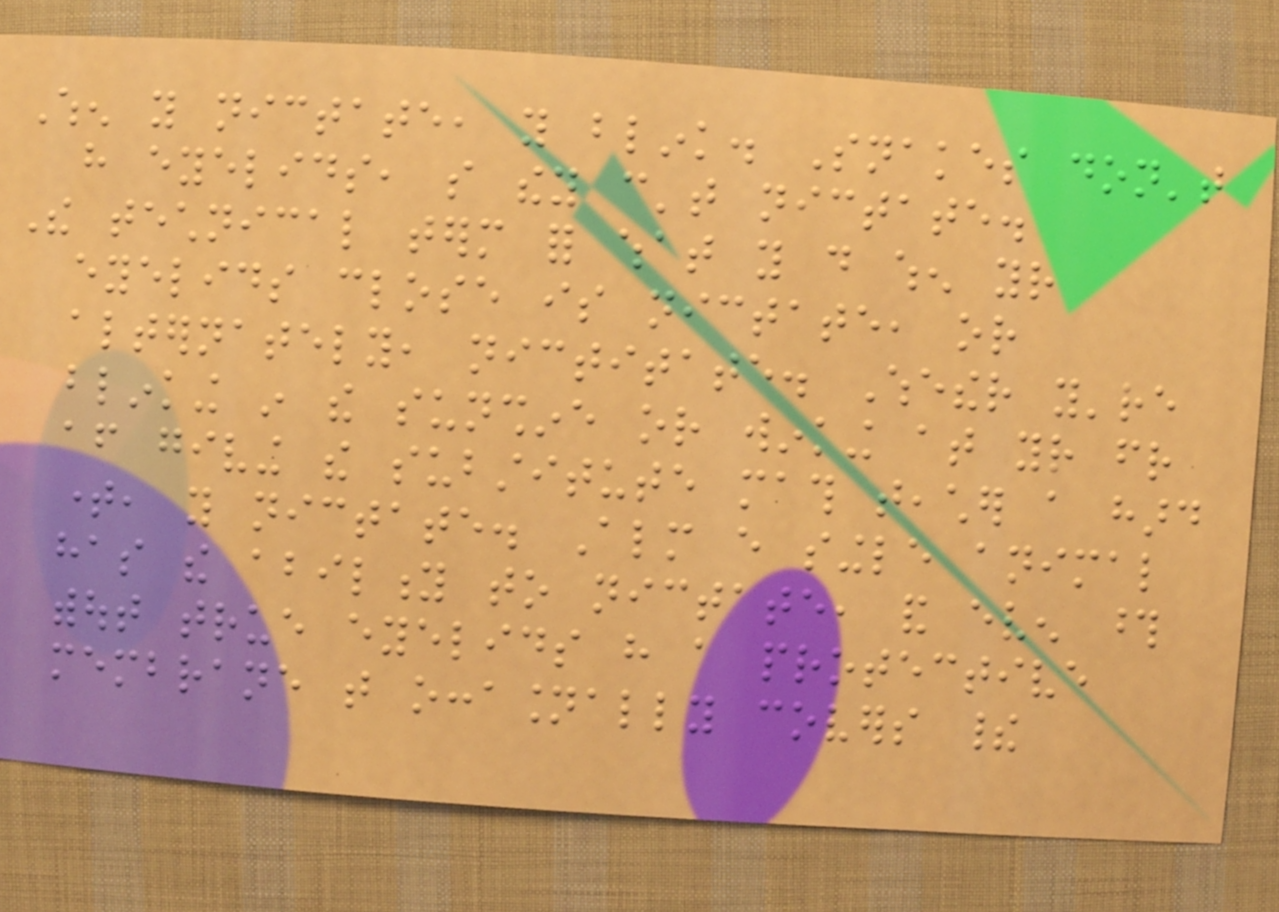When you nictate, you blink. Snakes don't
have eyelids, so they can't nictate.
The technical term for what you do when your
eyelids close is nictate, or
alternately, nictitate. Whether you're
blinking in the sunshine or winking at your friend
after giving the substitute math teacher a hard
time, you nictate. Almost every single animal
has the ability to nictate, and even those
without true eyelids have a protective
membrane that occasionally covers their
